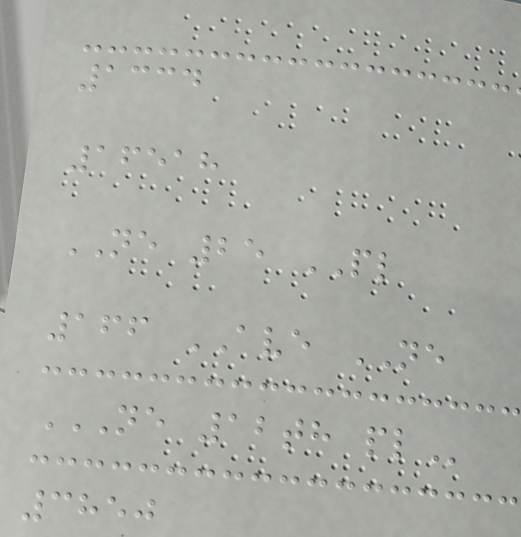1334
16518
NE 25 PL
166 AVE NE
NE 12TH PL
3850
